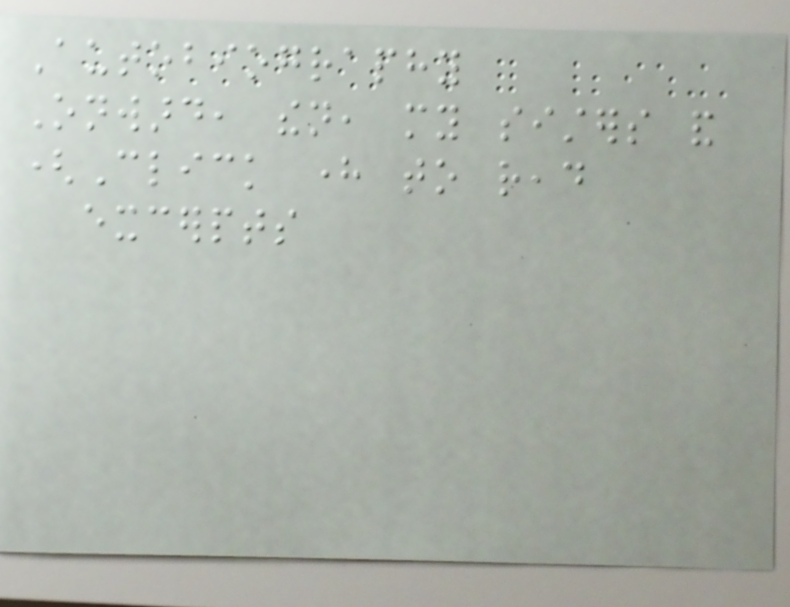Autobiography
Onward, then, my sisters and
(Click here to read
excerpts
